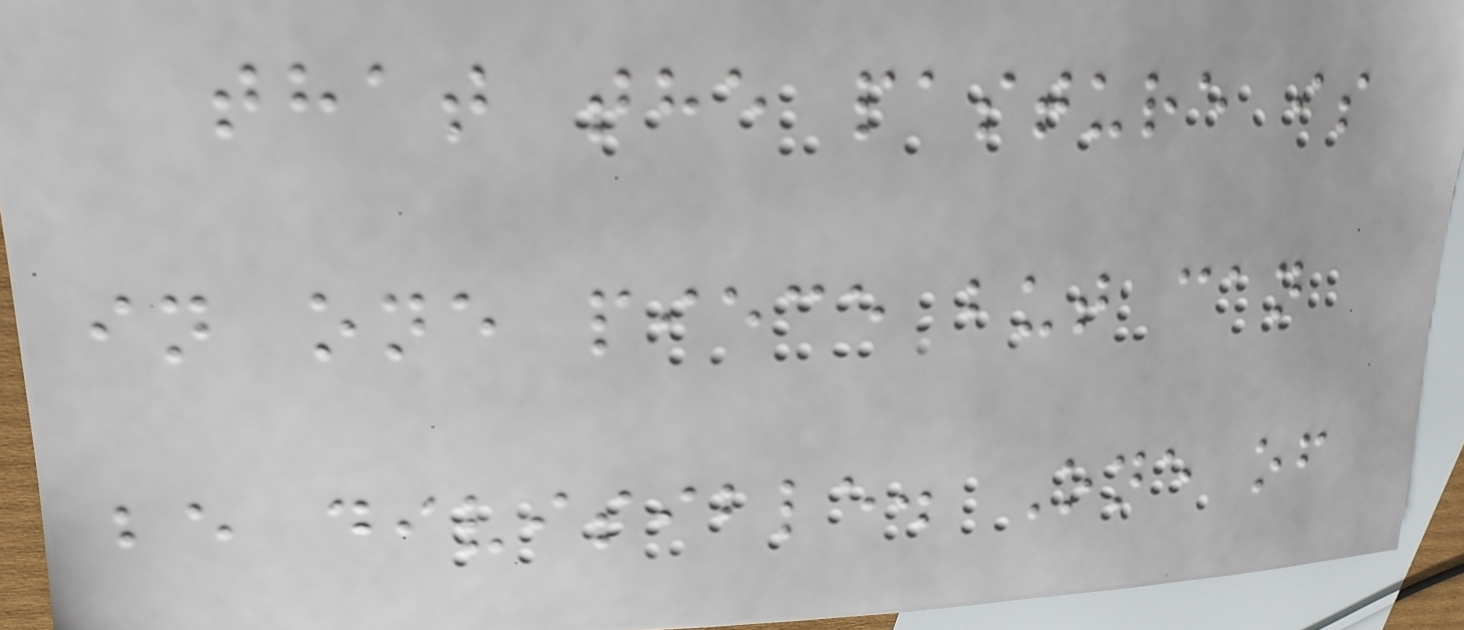that the pasture is
in one piece but can
be divisible. One of
